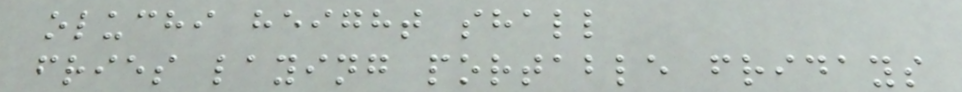oluchi height shall
fries laying portable fridays
